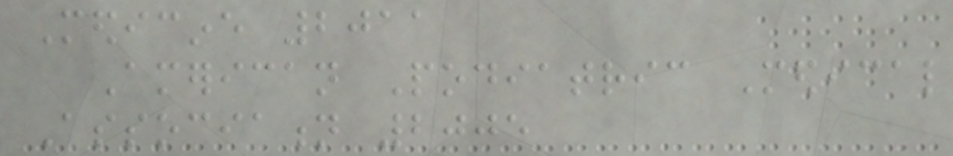Medicine 2011
American Podiatric Medical
Association 2005
